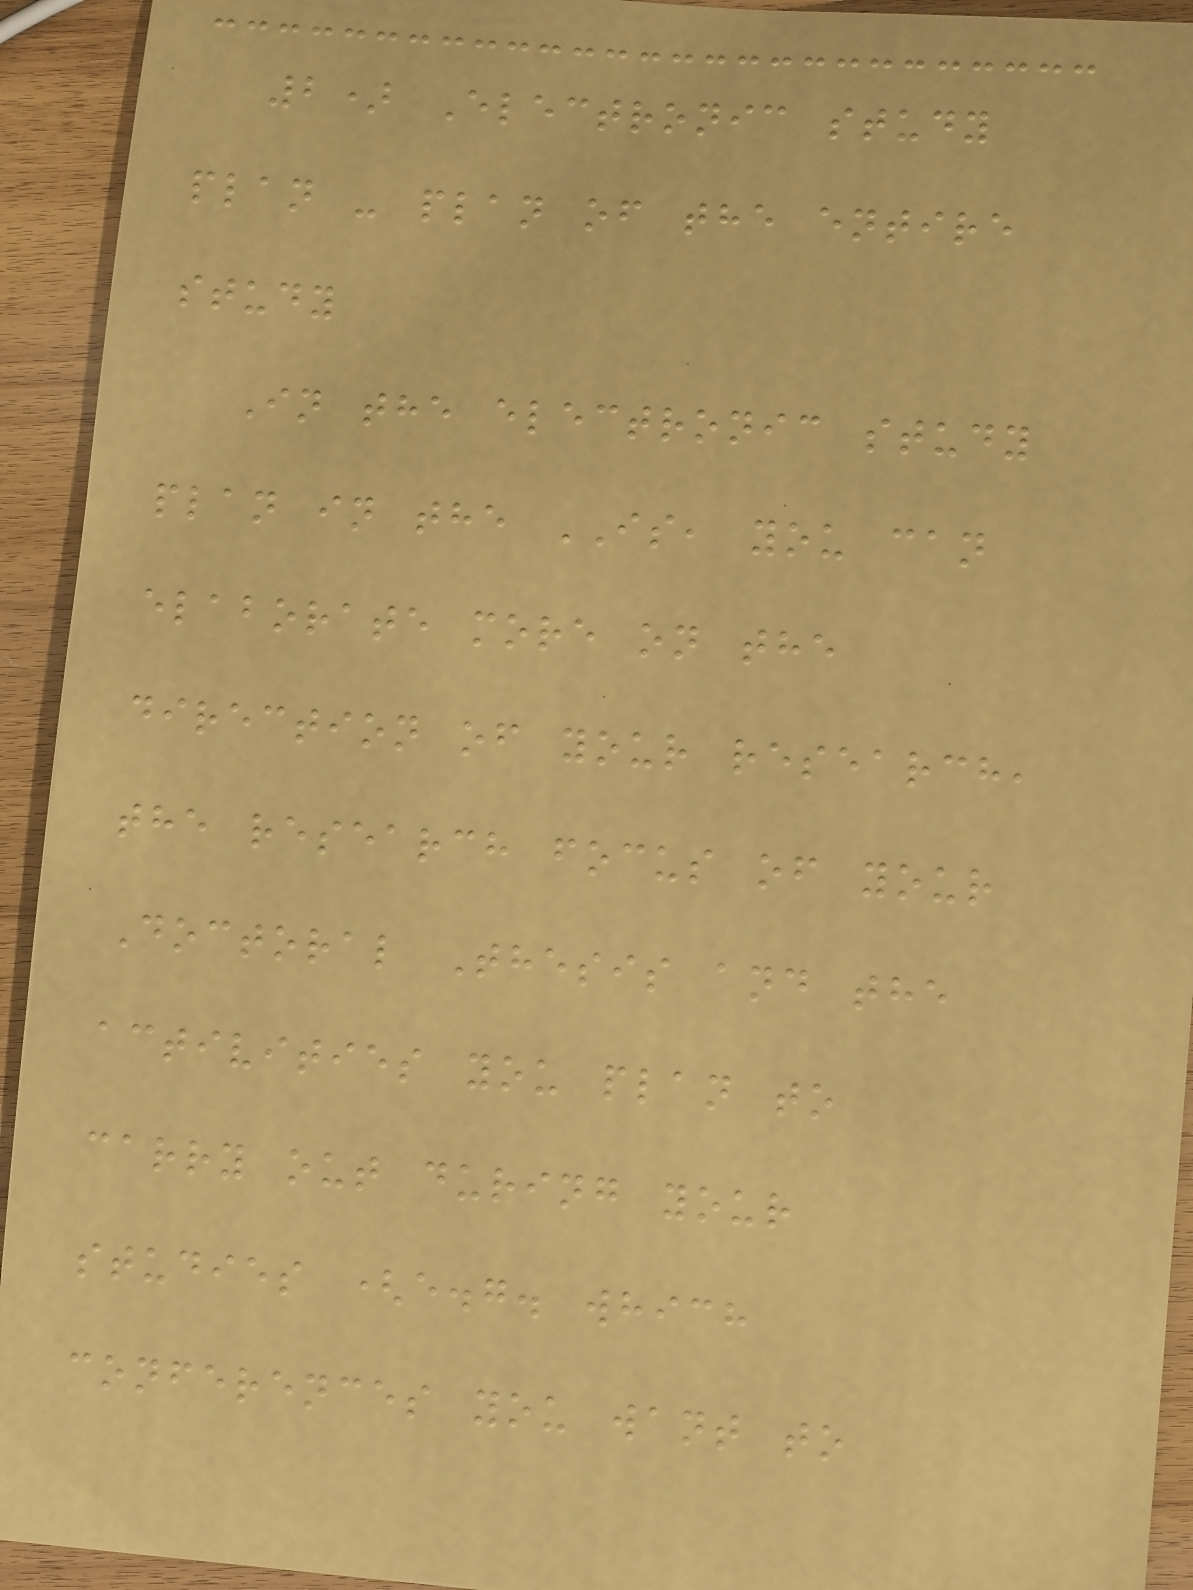2) Electronic study
plan - plan of the entire
study
In the electronic study
plan in the IS, you can
elaborate more on the
direction of your research,
the research focus of your
Doctoral Thesis and the
activities you plan to
carry out during your
studies (e.g. which
conferences you want to
